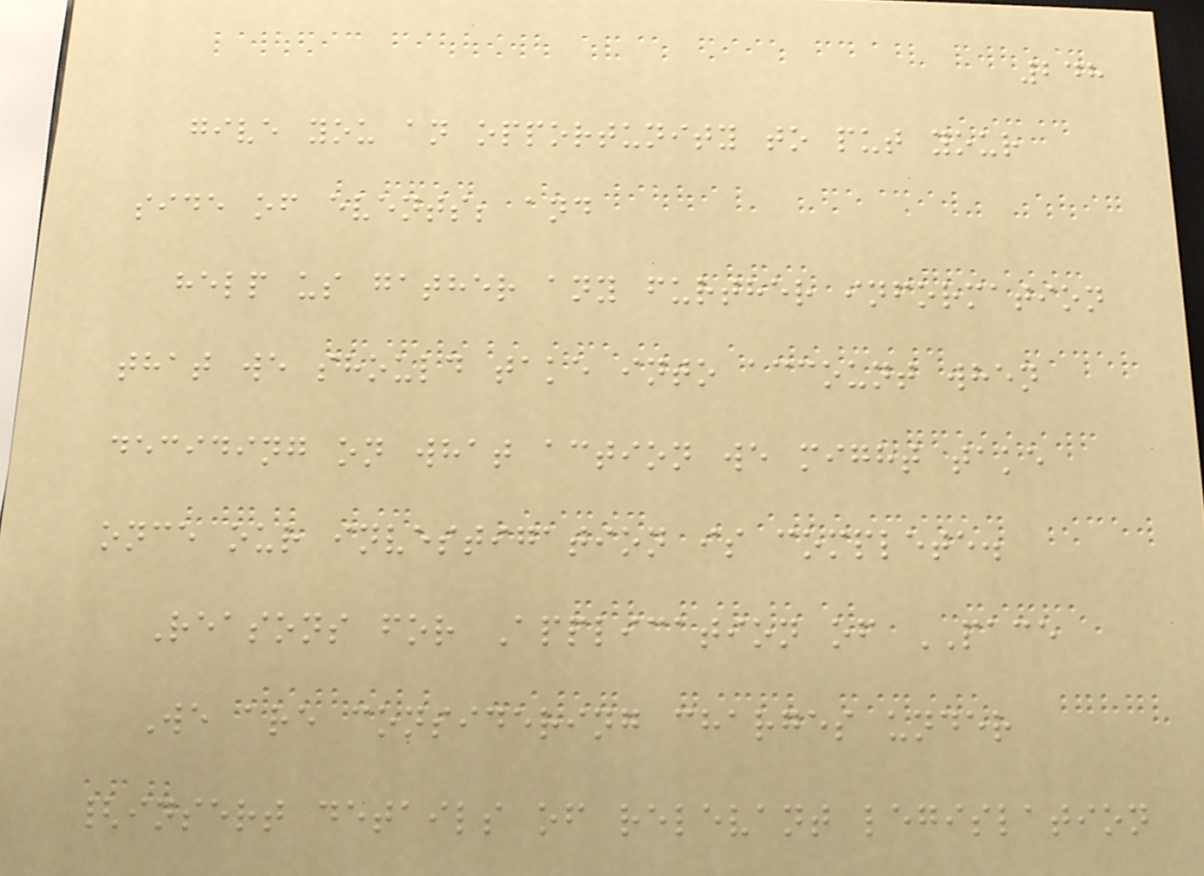248
give you an opportunity to put your
side of events; and
help us gather any further information
that we should take into account when
deciding on what action we might take
once our investigation is complete.
Reasons for Application of PACE
We are considering charges under
{insert details of relevant legislation
